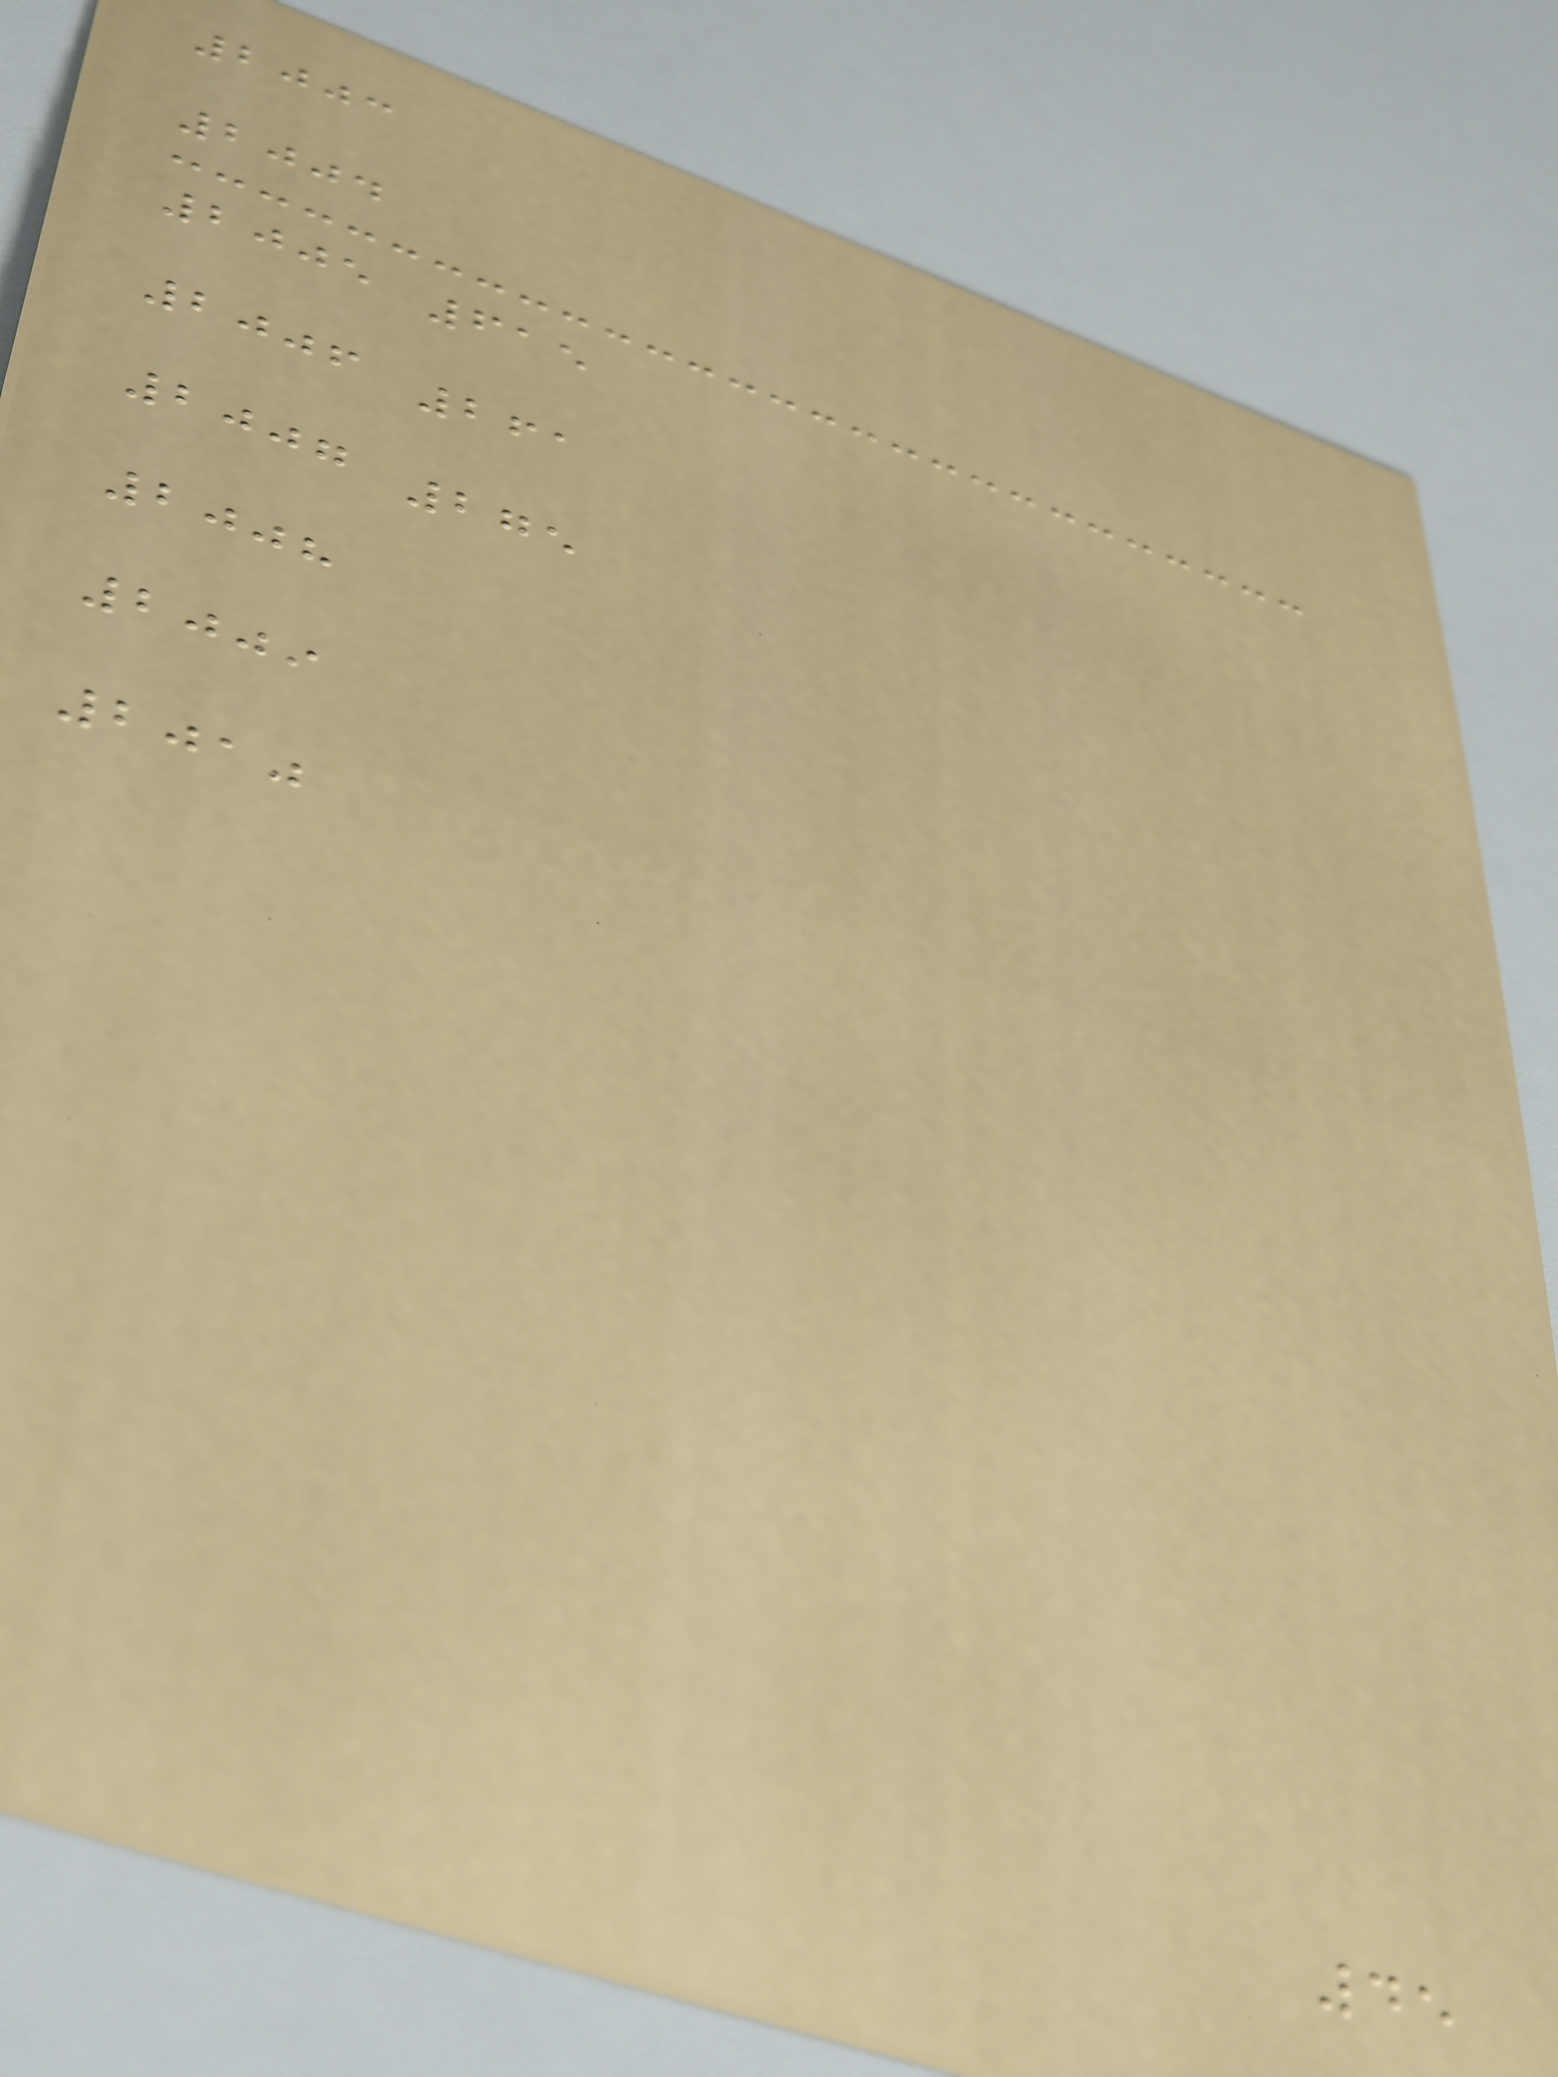2003
2004
2005 615
2006 261
2007 275
2008
2009
2010
45
